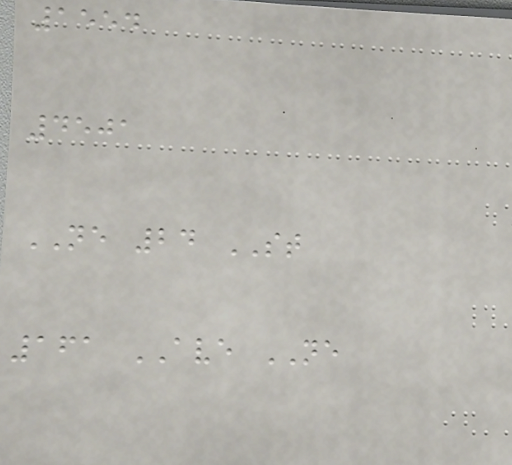1554
4501
NE 24 ST
161 AVE NE
